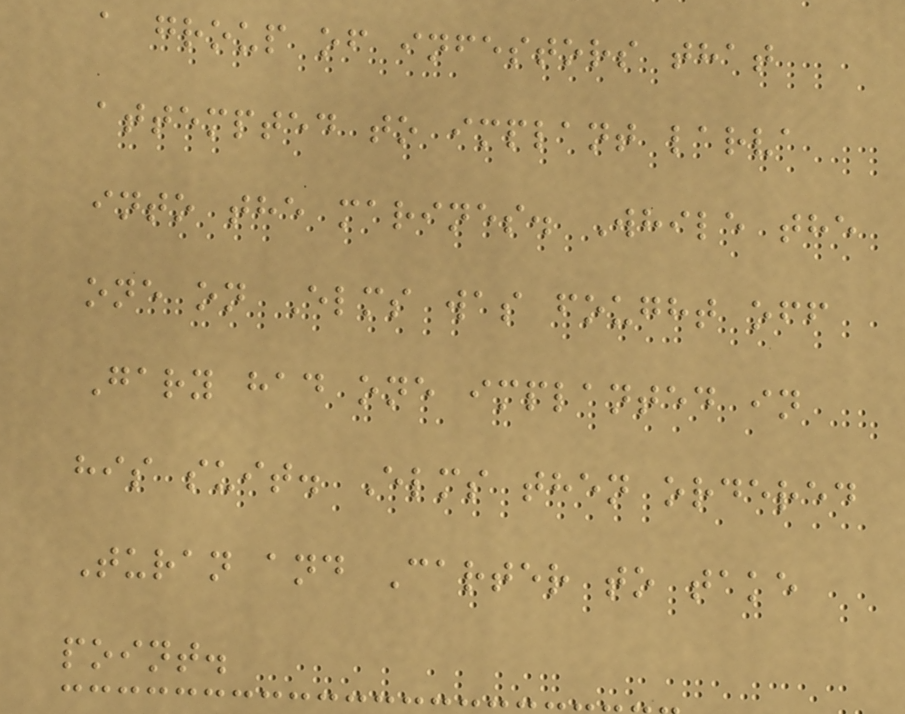a group of infestors that
attempted to implant larva
into the marines. While the
one on Elms was fought off
Gary had one implanted in
his suit. Elms then ordered
Turan and Carter to take
point.
